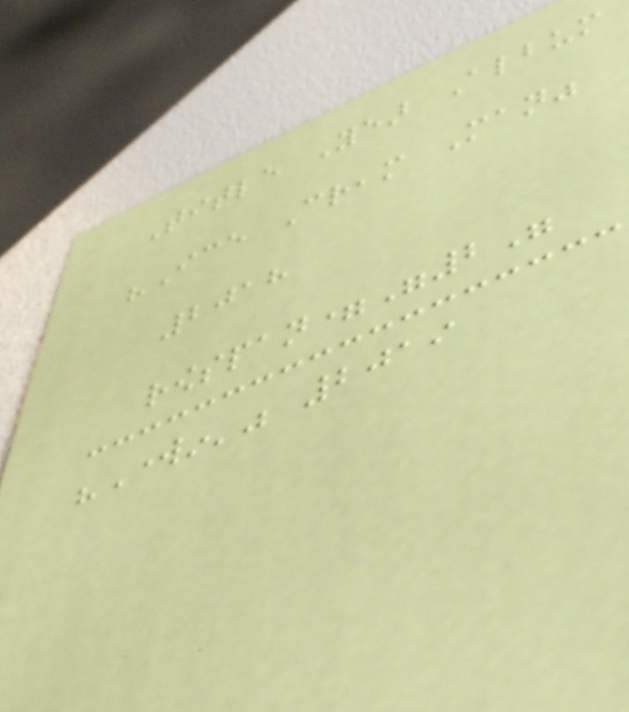Title Year Album
"Ice Cream Man"
2018
rowspan="2"
"Workin'" 2019
